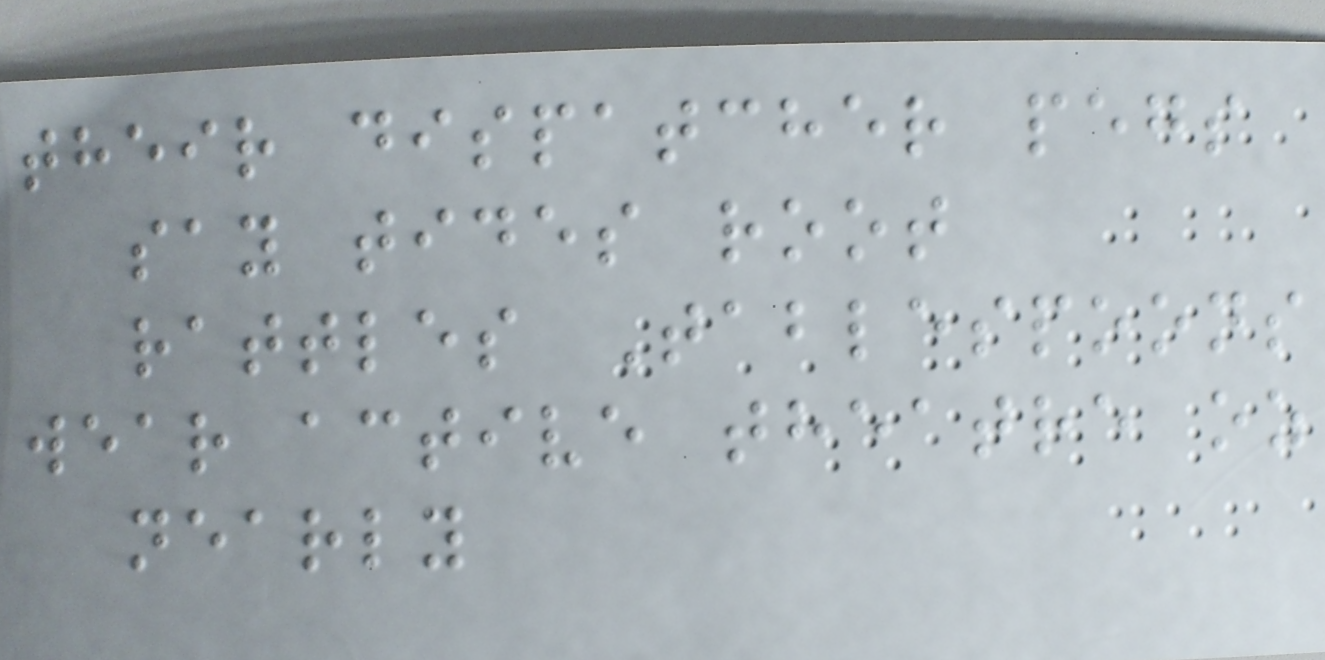their dispatcher pegs
say tides root
rattles Tablespoons
wear active theatre oz
nearly
